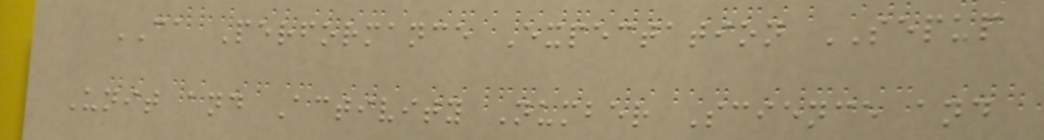CA Performance Expectation SEPUP
Unit and Activity Number Science and
